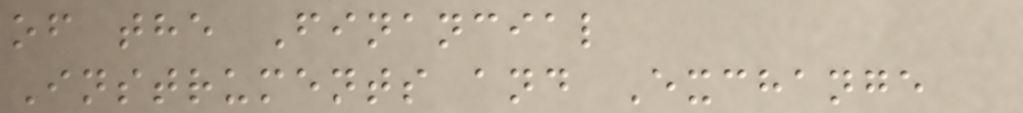of the Financial
Instruments and Exchange
